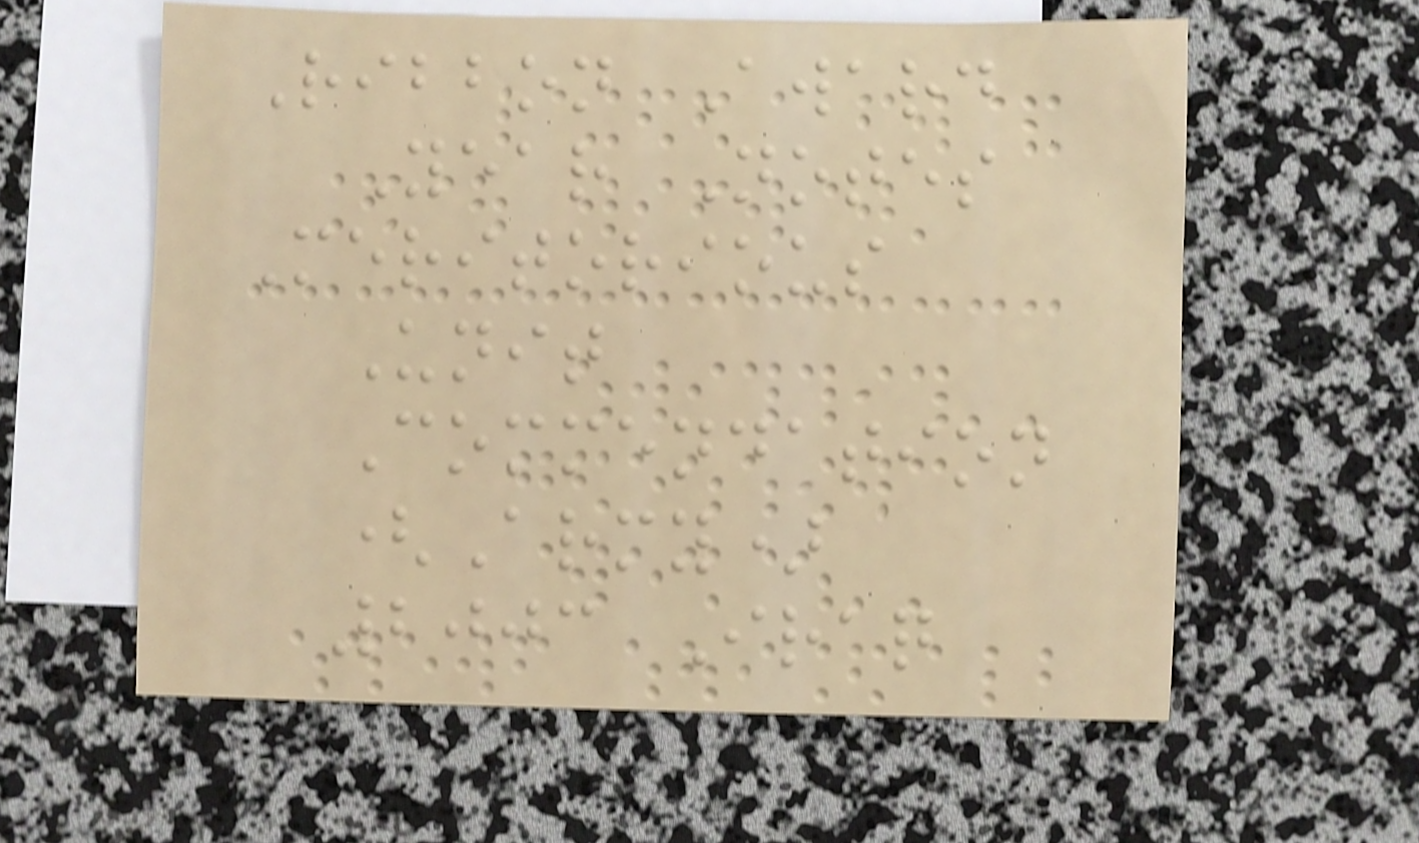Ribbon Award
Year Notes
Meritorious
Unit
Commendation
(Army)
2003 Iraq
